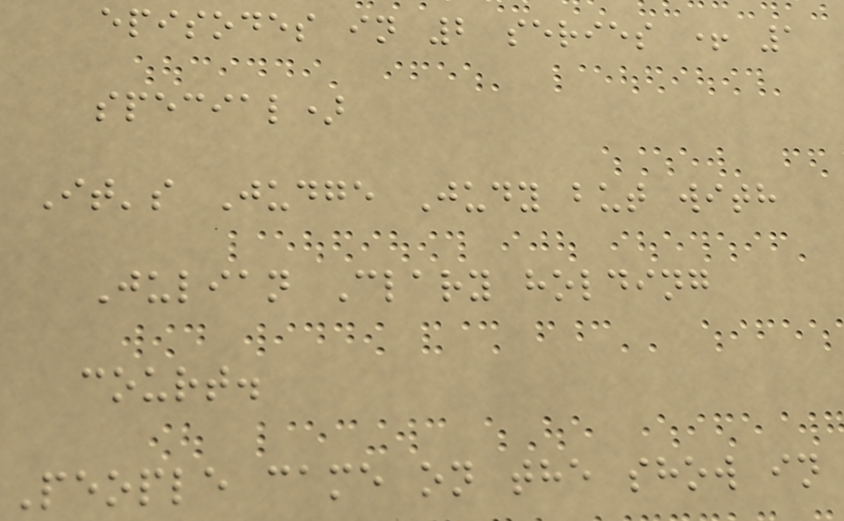episodes in 2 series + 1
special)
It's Judge Judy but with
Julian Clary holding
court.
People came on the show in
